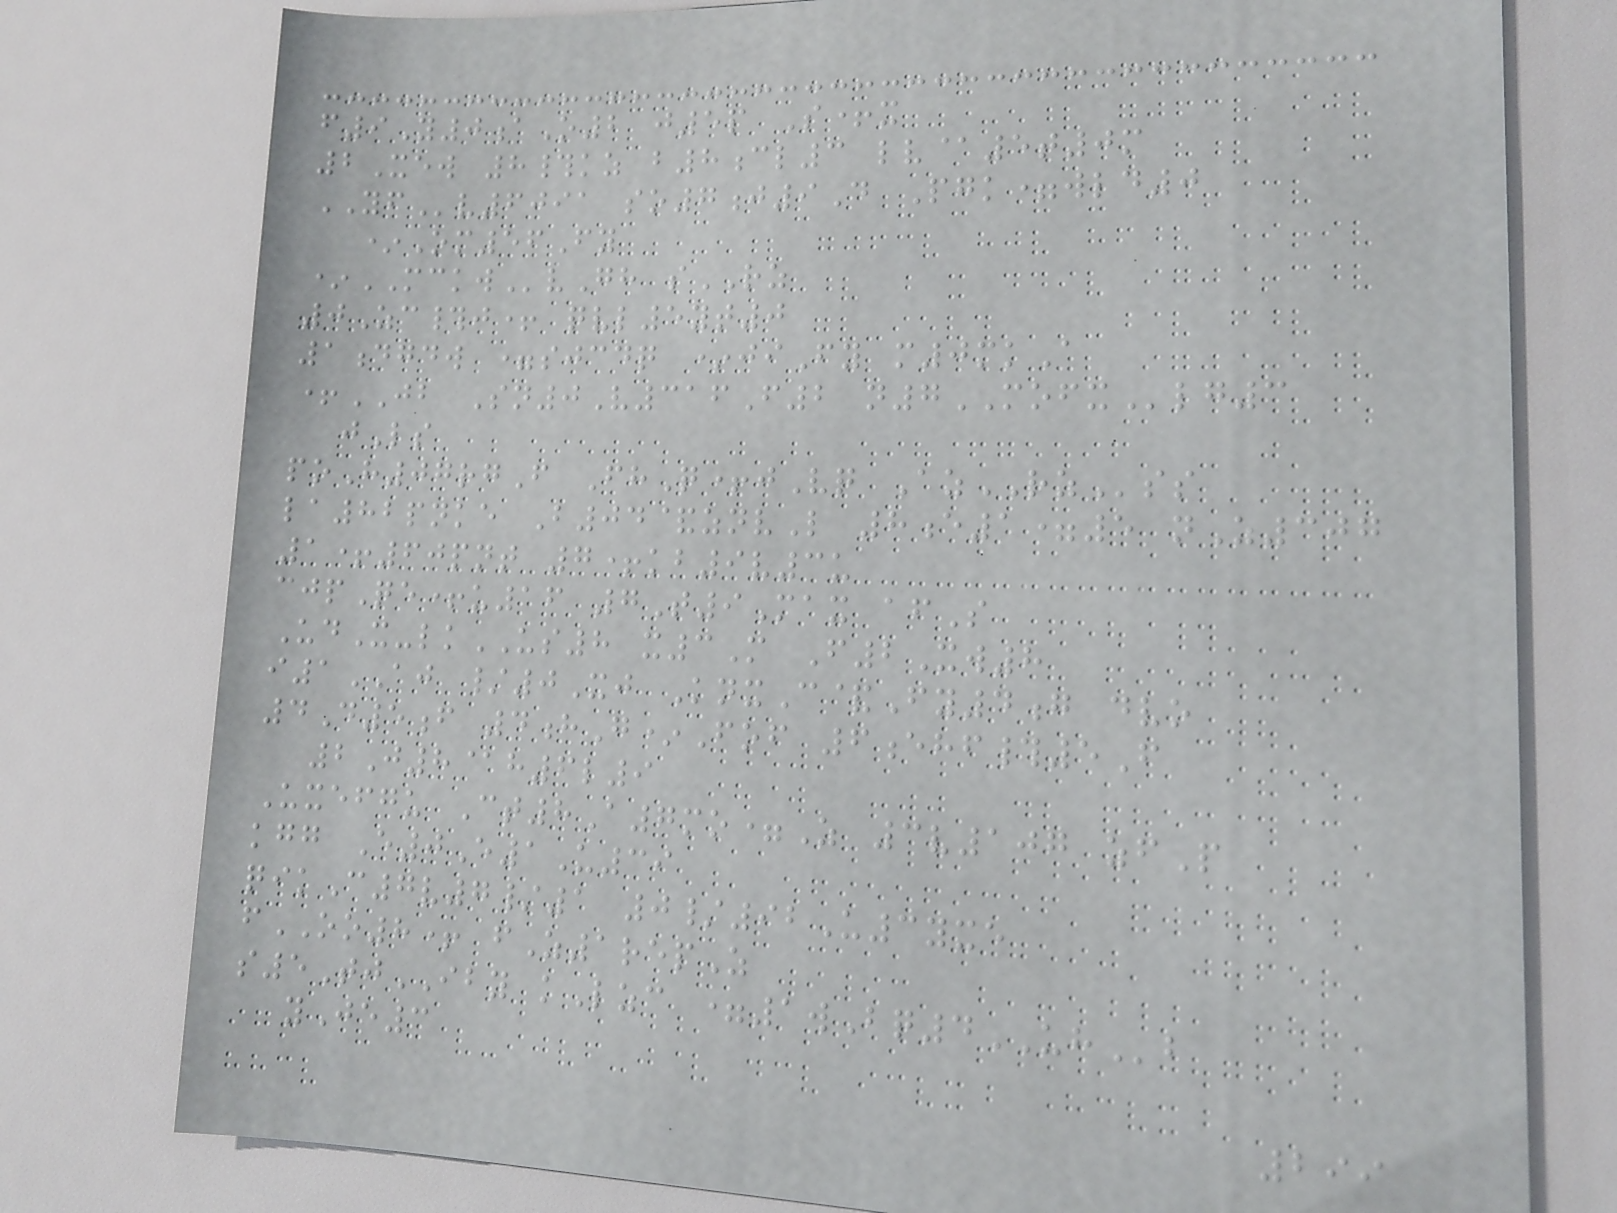f9Y0aO2 j5p S+x
2Xew 8#kz b8cl3 lv@5t0m
YFv6091 so7j9D Pgk=wld0
*Om56Fy
*MCKWvGh sRZ
0Zc#j+ qvl5yt0
1dgdw =sjcdq *jiFy m0mkA
+JB Sn0V316F2 n7MOFXlg3
jLs
poH07rgF FhQ+jVq AzRZss
la82pnke B04&znvL 8e1=5 nZ307
1+60pnt 7+kb9v3u
cjpQe+u16 7T9Max afS
UdX-lkUS8 x3M F2Xw8
i1AJ /0Xj KnxC&Fy4g dvo
4D5f 4hG*Fof 6ehf#5F
2J8@h6l9
Uxefgu Ct8A7mo=Z 3v107 zfP
kgg E0E1U39
qikC7v7/1 0/92U3yxe
fOO8+ fZ1repZ
s5TjIBY kLzc =1wBq4UHb
yJe3
299
